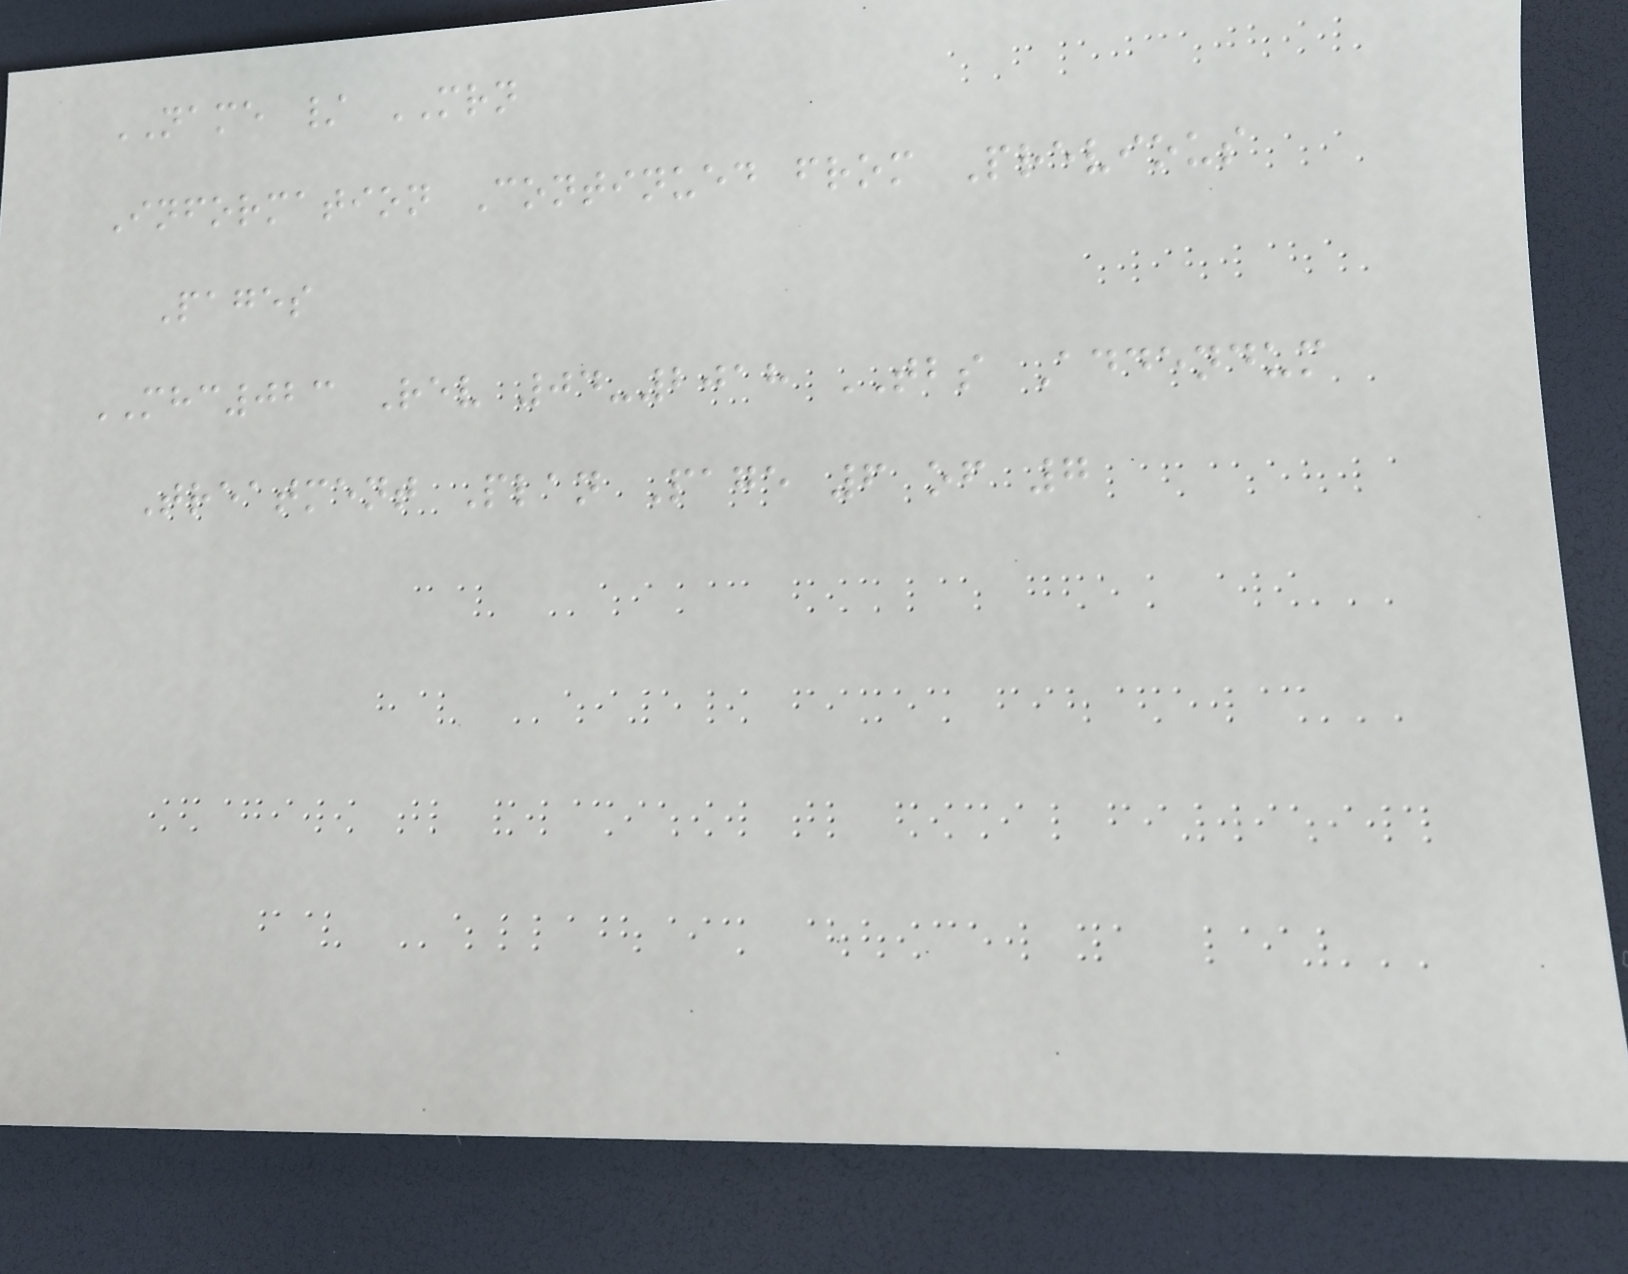NAME / MRN
Information Continued from Previous
Pages
MHC023 Rev 04-2018 TBS Addendum
Treatment Plan Page 6 of 7
